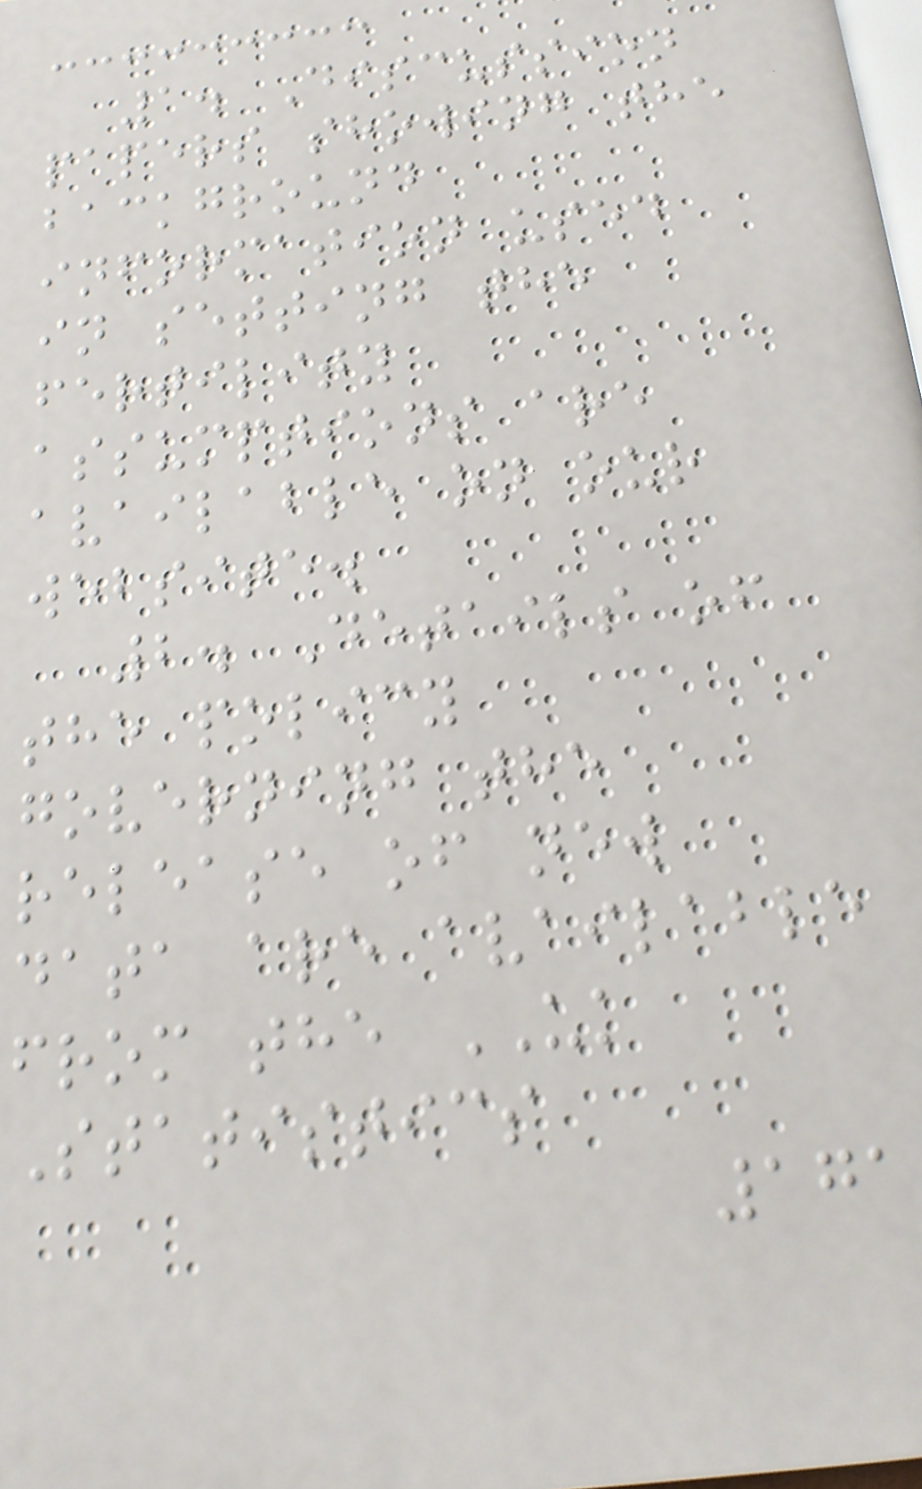1. Discussion
papers showing the
background
information used
in setting the
fertility
assumptions are
available on our
website.
2. Details of
the policy
governing the
release of new
data are available
from the UK
Statistics
171
